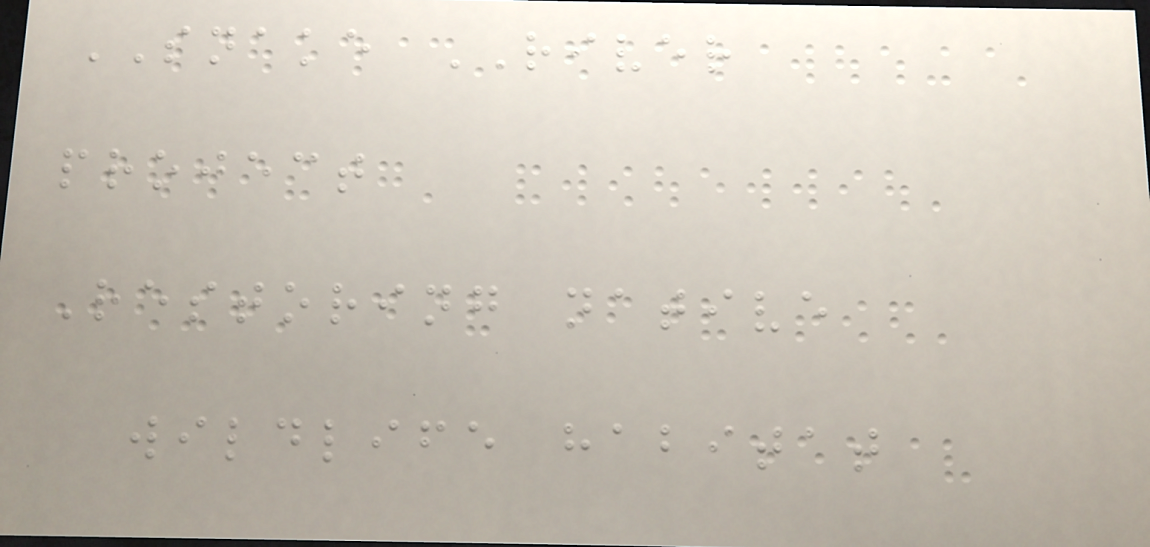SNAKE RIVER
project
Restoring native
wildlife habitat
